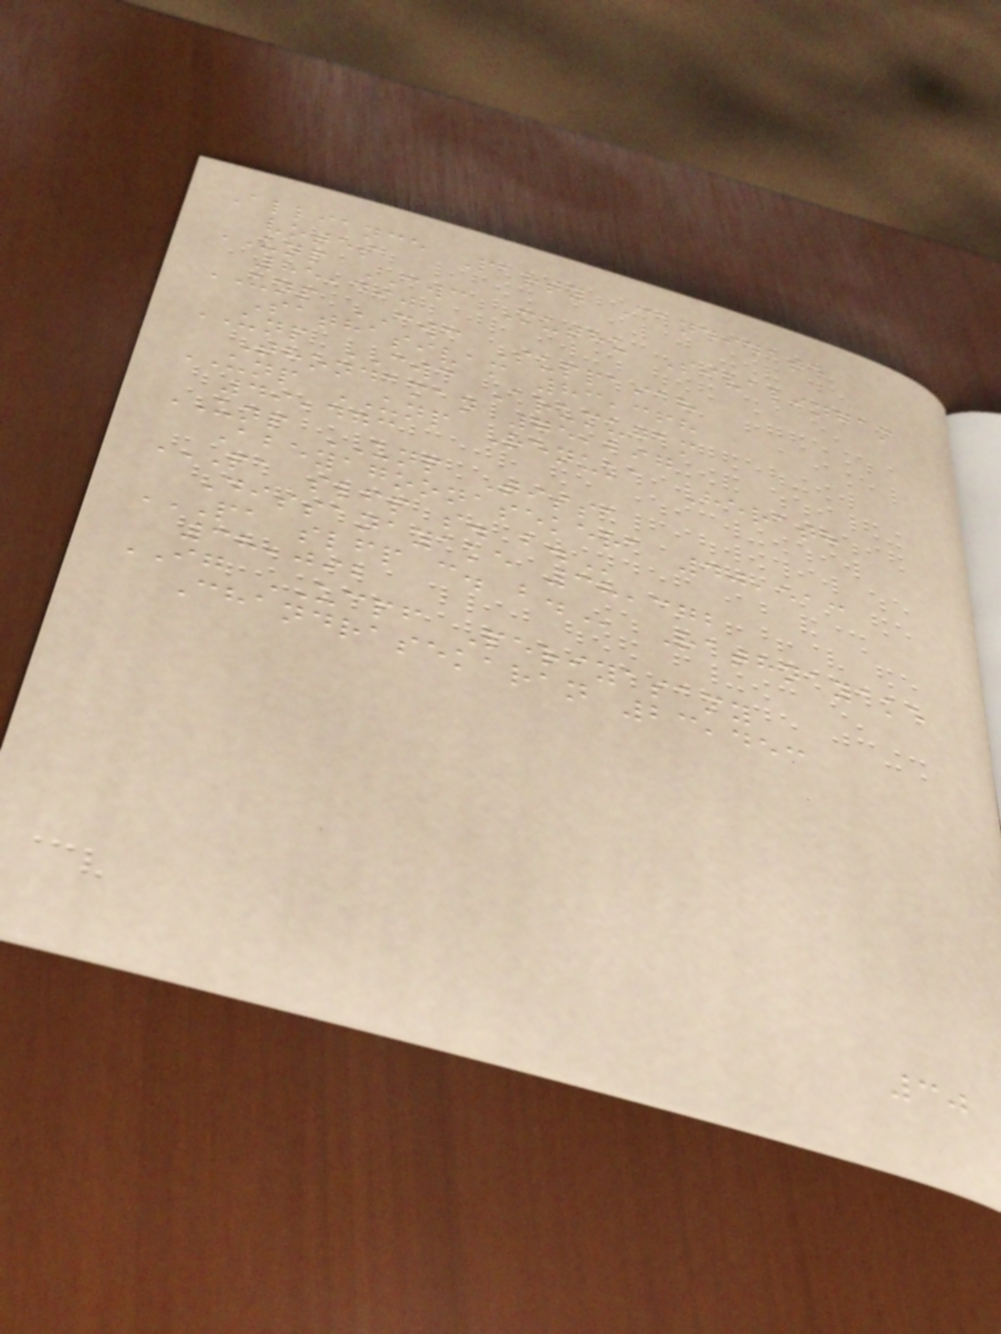Alliance Party Candidate
votes
UNP CWC Muthu Sivalingam
85,490
UNP CWC Suppaiah
Sathasivam 83,368
UNP CWC Arumugam
Thondaman 75,297
UNP UNP Renuka Herath
49,473
UNP UNP Tissa
Abeyagoonasekera 40,513
PA SLFP S. B.
Dissanayake 38,372
PA SLFP C. B. Rathnayake
38,092
IG UCPF Periyasamy
Chandrasekaran 23,453
30
